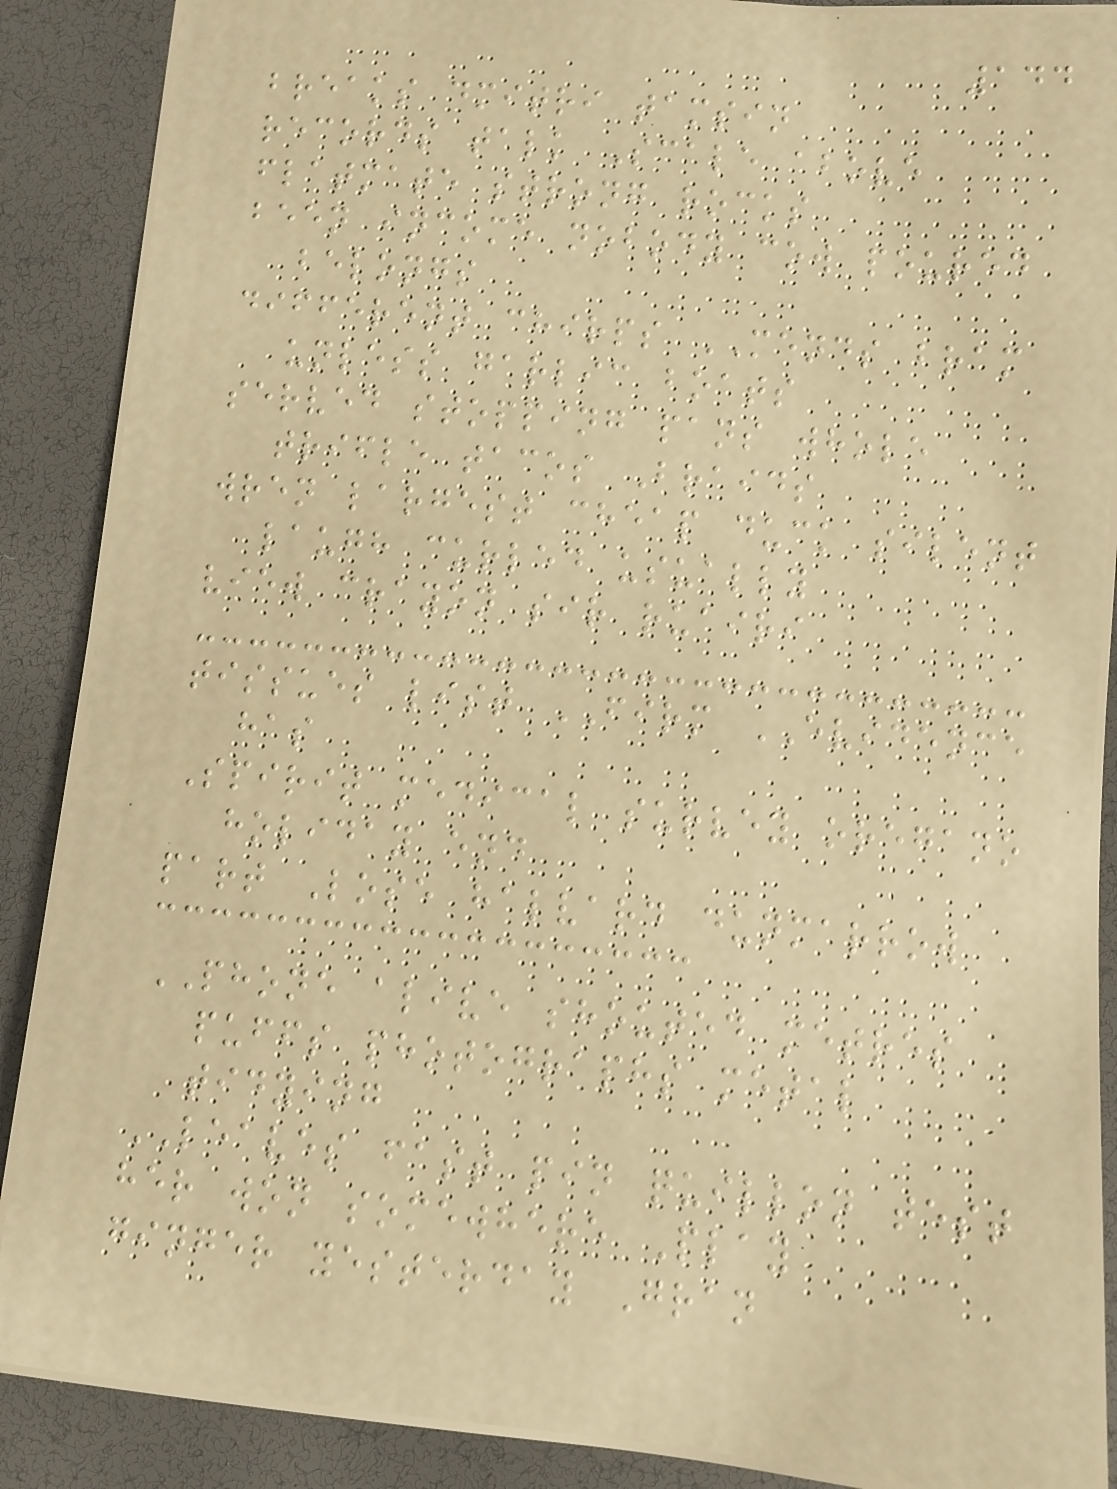144
breaks dmitri tamsin
records talk Scale above
flatmate strong rocks
been income nobody cow poured
belongs
different chirps MENDS bram
unless garlic boats
served stopping pans whole
trifle tacos Braids
wren largest cheap duck silent
laugh curled usually
view crayon sir ruairi
tissues list FIRM EVIDENCE
has
Spirit medical survey oregano
holiday end
part Lose halvard dunmarrow
PHONE alive shouted metres
puffs photographs metal
tidying
LEAVES fast pin quillon test
her won somewhere Play
ginger yesterday Gran
